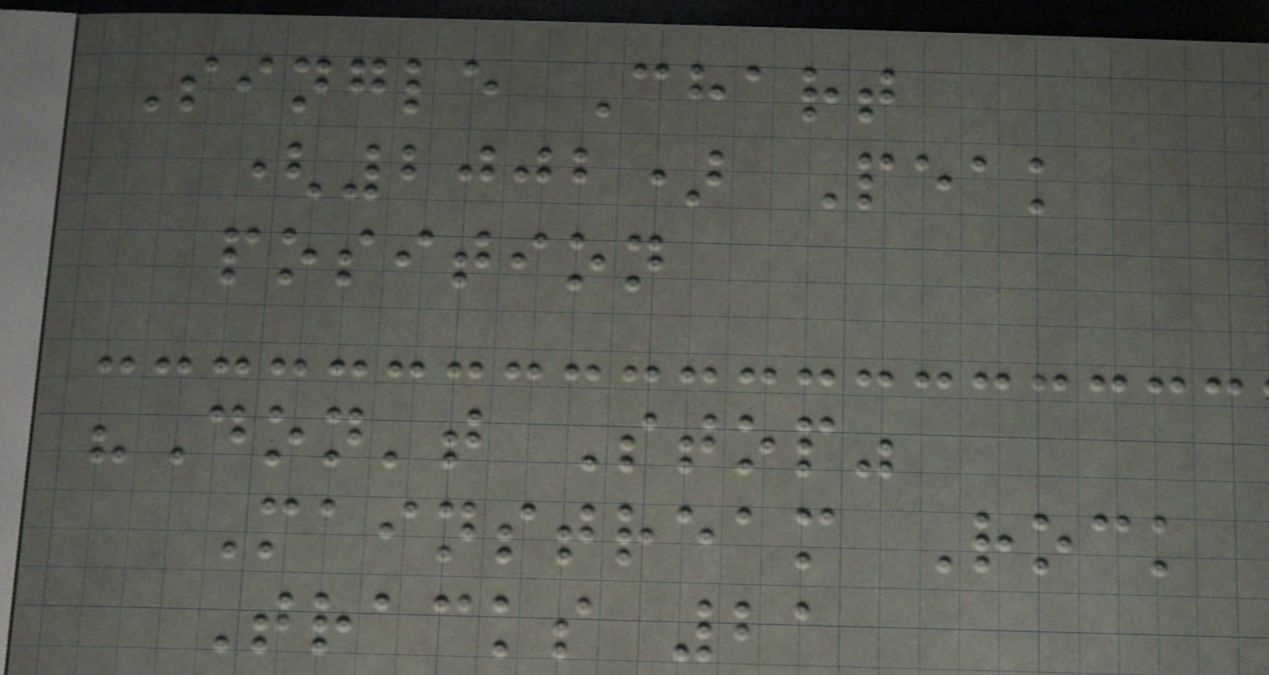Single Chart
(2002) Peak
position
"Don't Stop"
Mainstream Rock
Tracks 21
